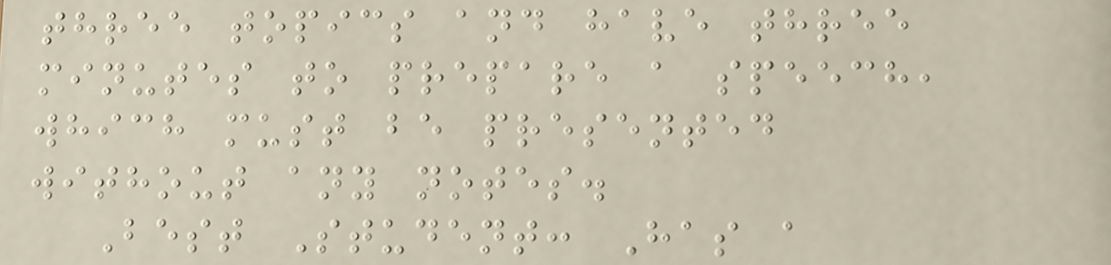three topics and have three
minutes to prepare a speech,
which must be presented
without any notes.
Best Student: Has a
